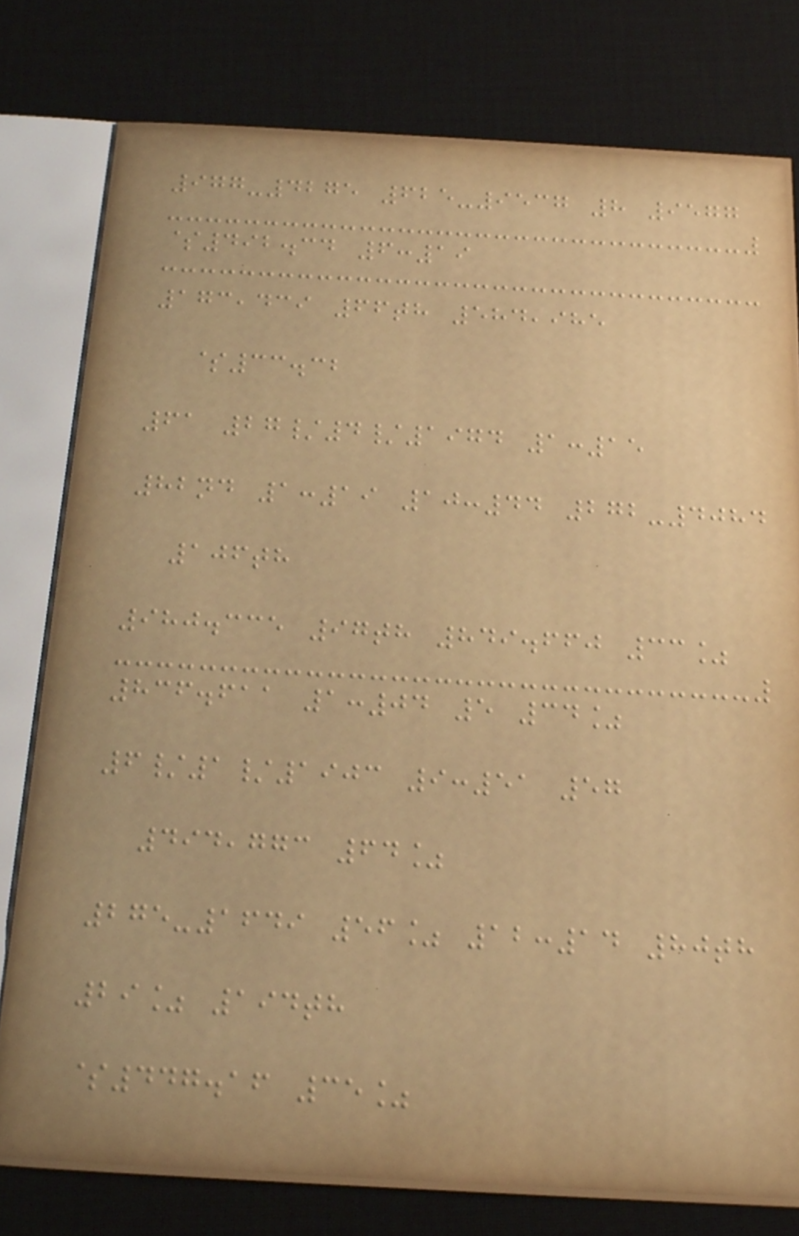977-4275 625-9537 8 9577
$492.34 6:19
173,439 66th 584,985
$33.32
61 27/4/1974 1:15
82nd 1:19 10:44 272-4084
106th
980.335 97th 849.660 33%
836.611 1:04 5 34%
6/1/1903 9:51 57
494,773 64%
275-1649 56% 12:14 80th
29% 194th
$447.16 35%
